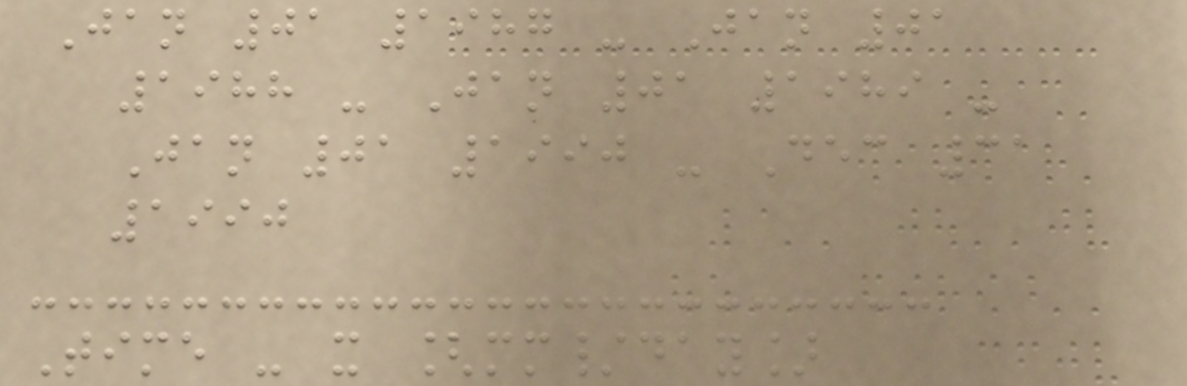Jan 01 1987 - Jan 01
1988 - Jan 01 1989 -
Jan 01 1990 - Dec 31
1990
Time - x [mm/day]
